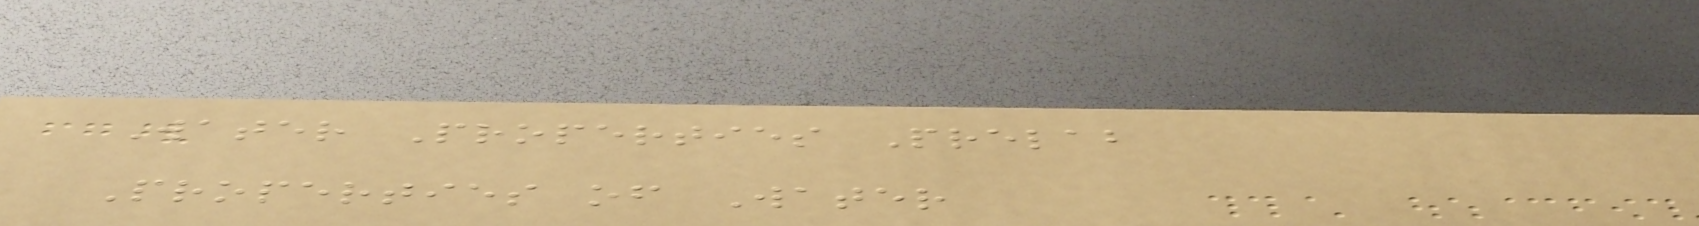Water Properties Prelab
Properties of Water
